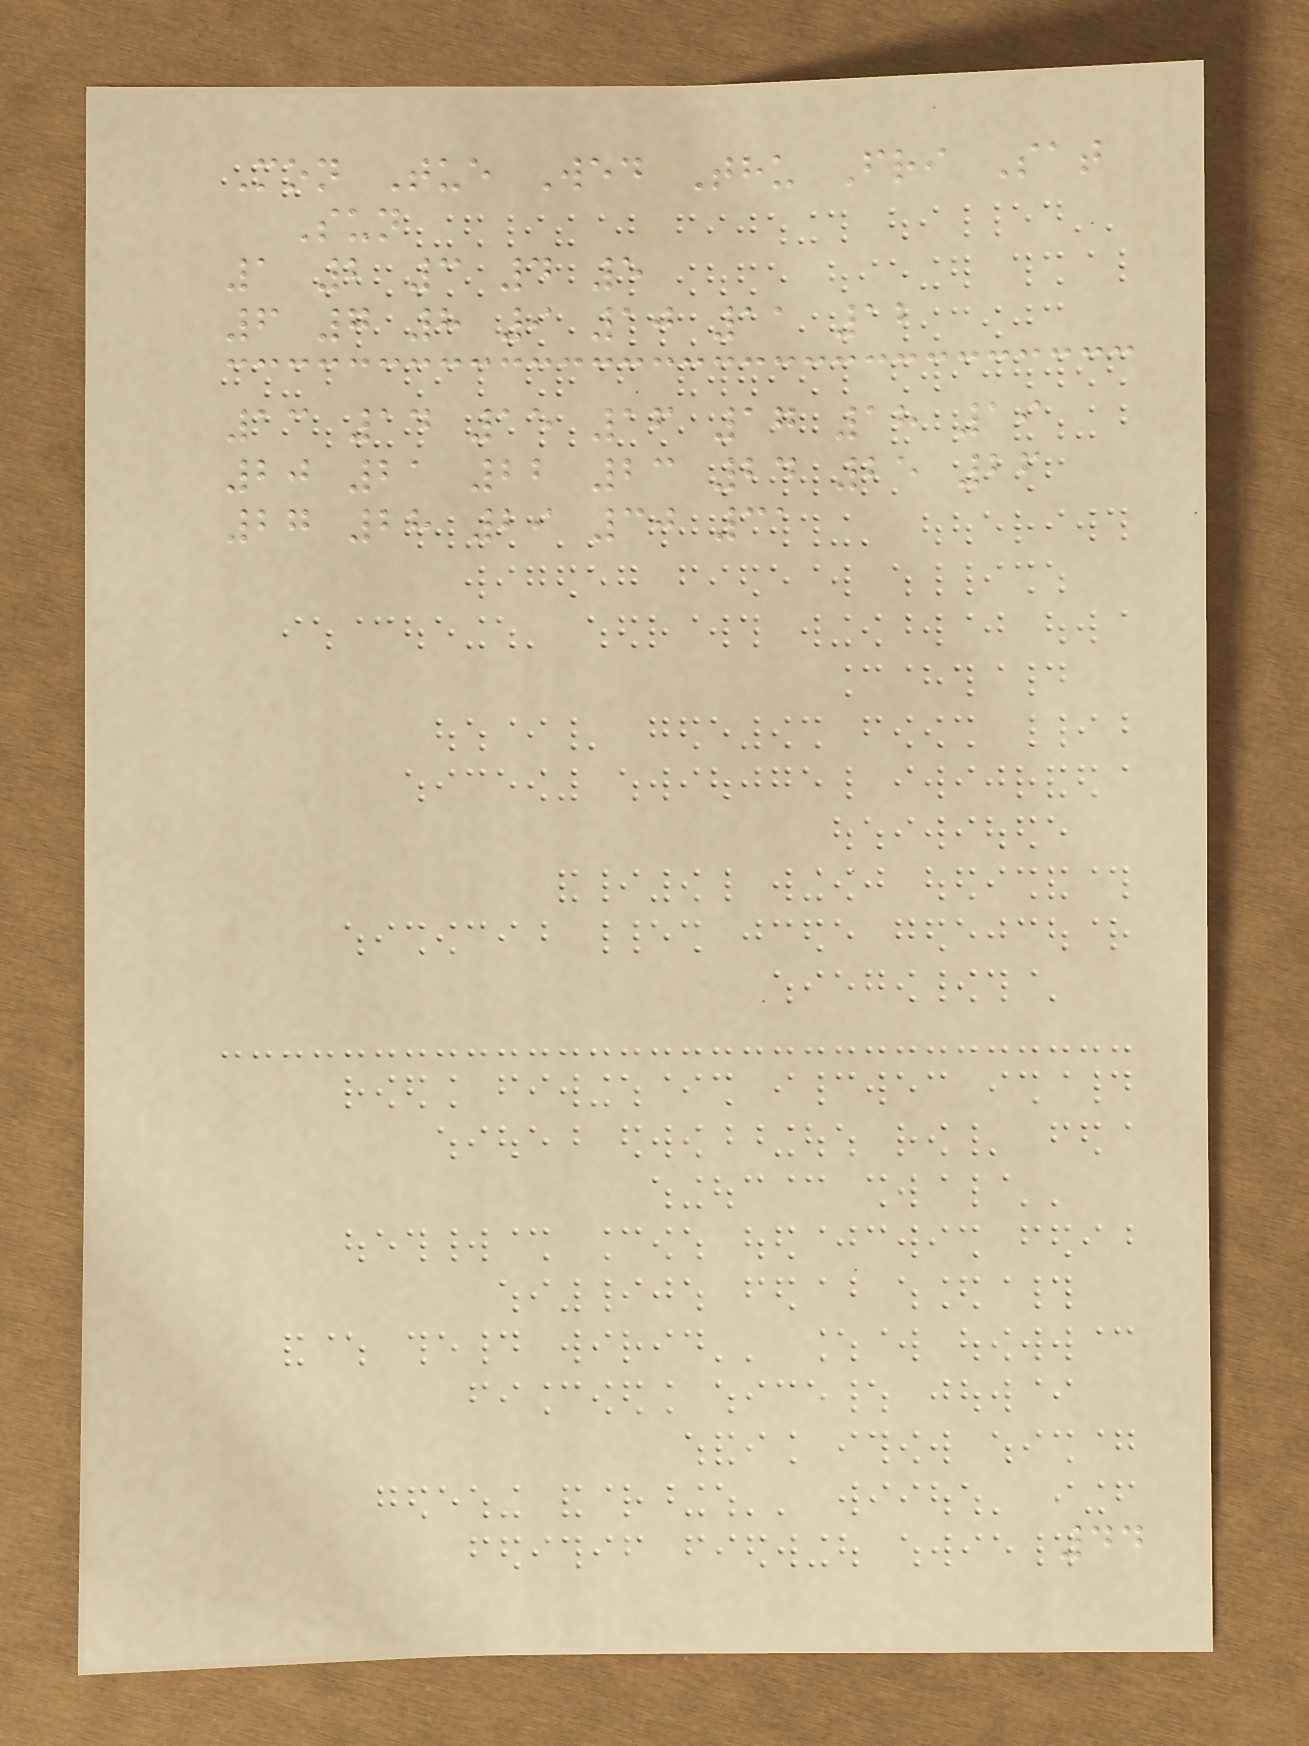Mon Tue Wed Thu Fri Sat
Sun
1 2 3 4 5
6 7 8 9 10 11 12
13 14 15 16 17 18 19
20 21 22 23 24 25 26
27 28 29 30 31
44
